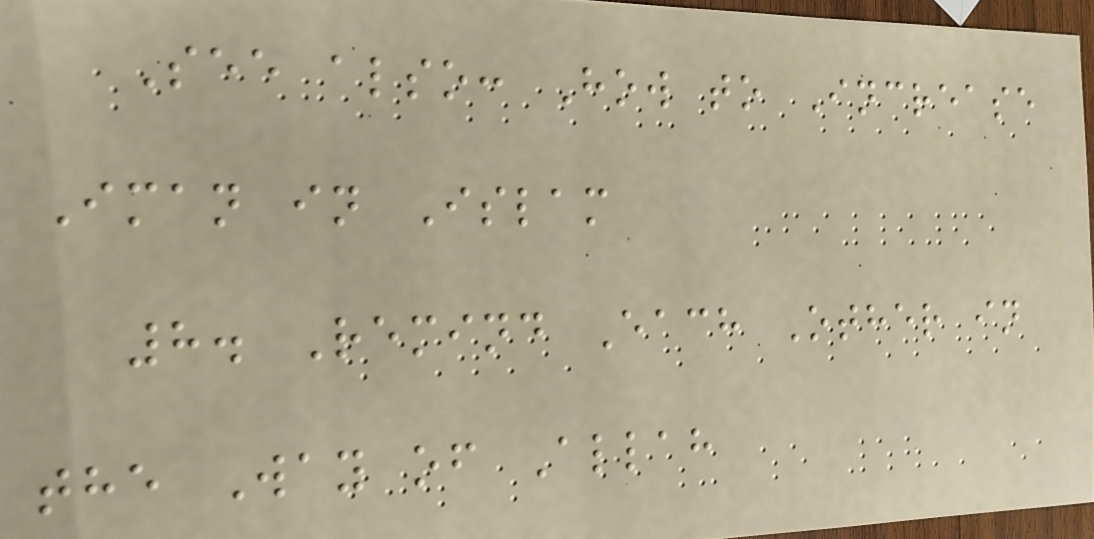See also: How to Increase
Iman in Islam
8. Remind Each Other in
the Way of Allah
